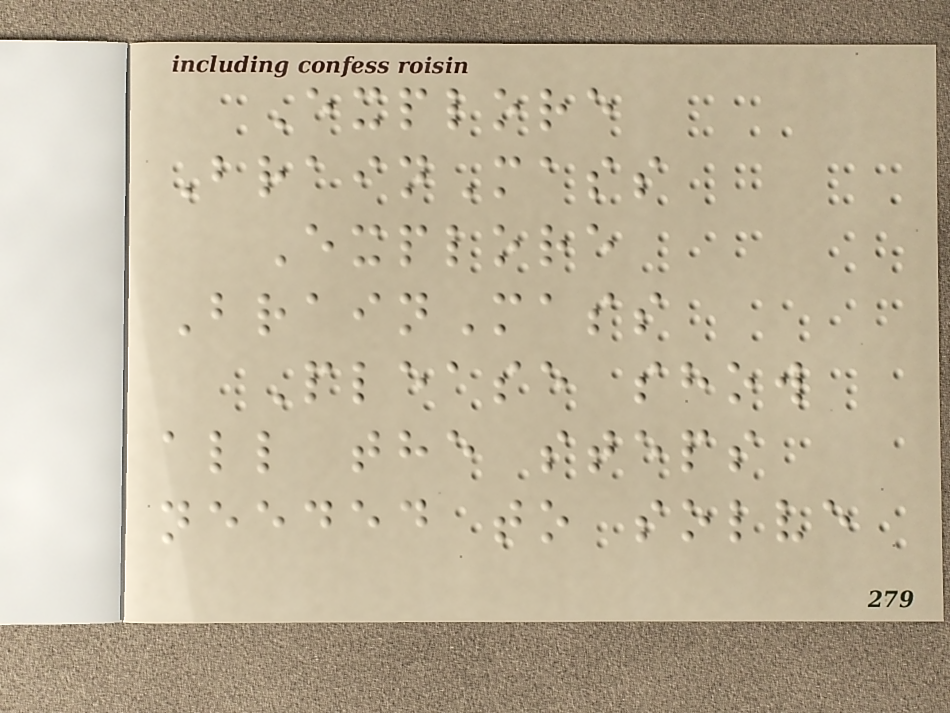Explore
BrainMass
Explore
BrainMass
Please show
all the steps
needed to solve
